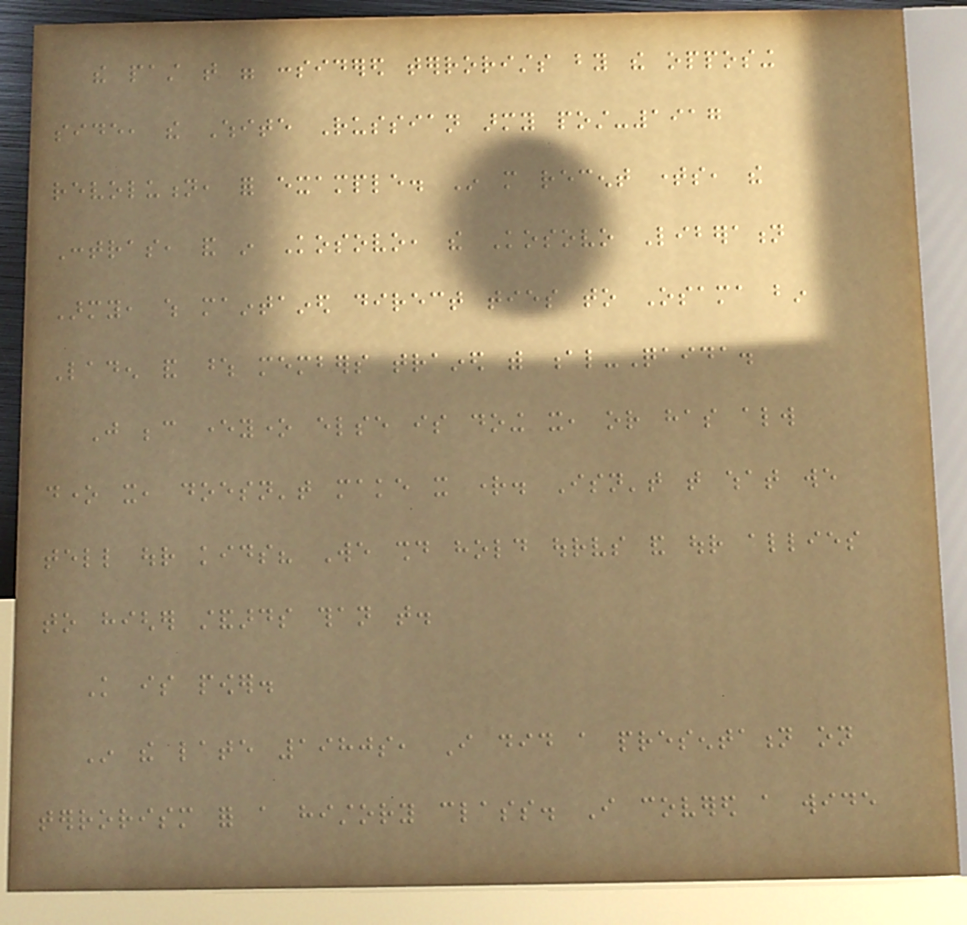the past that were considered terrorists by the opposing
side, the White Russian army post-1917
revolution, for example. In more recent times, the
Contras, and in Kosovo, the Kosovo Liberation
Army, which maintained direct ties to Osama bin
Laden and whose members trained with al-Qaida.
Just because everyone else is doing it, or has always
done it, doesn't make it right. Isn't that what we
tell our kids? We should hold ourselves and our allies
to higher standards than that.
Knowledge is power.
In the late 1980s, I did a presentation on
terrorism for a history class. I covered a wide
